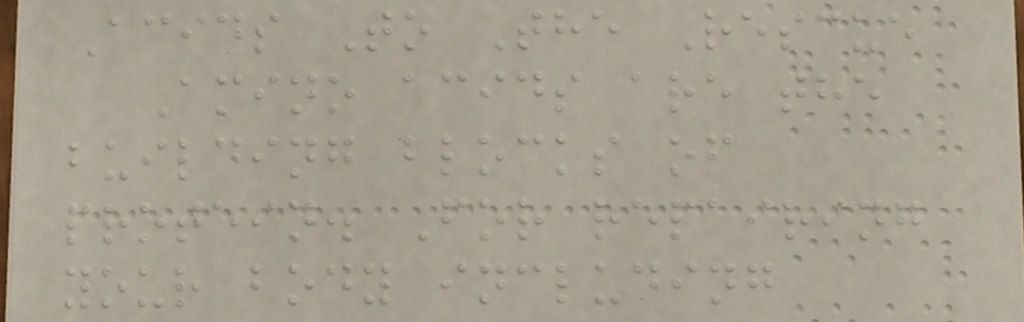Acids To The Rescue
Amino acids are the
building blocks of
protein. For repairing
your body including
